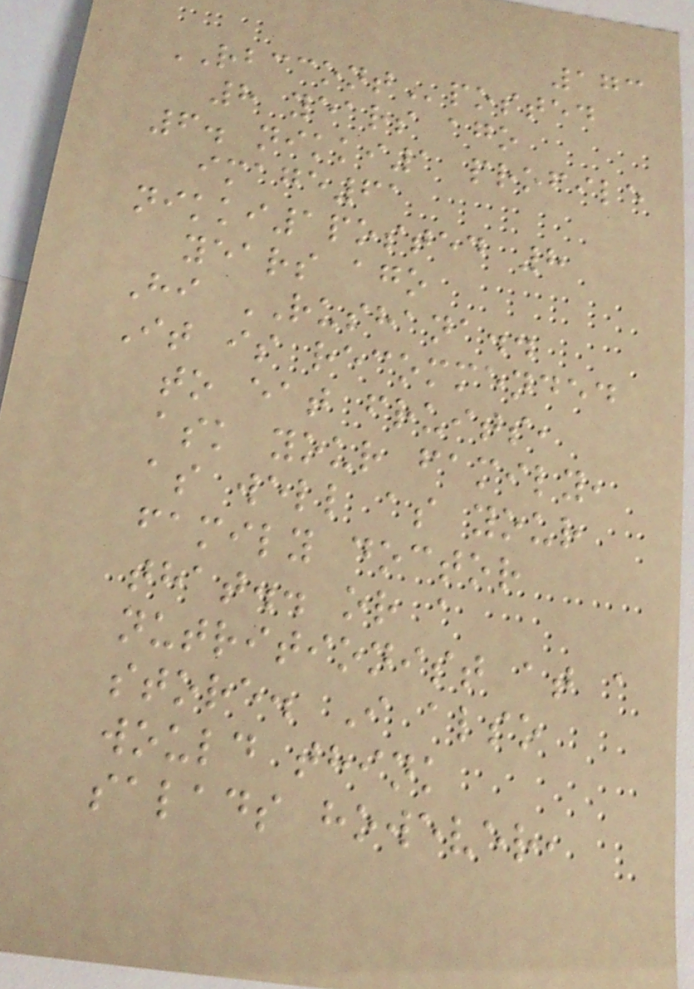173
RBCCONTposted
8 years ago
6. nikki1 profile
image61
nikki1posted 8
years ago
Hi RUSHANA..
It is recommended
to eat fruits,
ask your family,
as well as your
family doctor
that.. or a
nutritionist at a
store. I also
would think
salads however,
